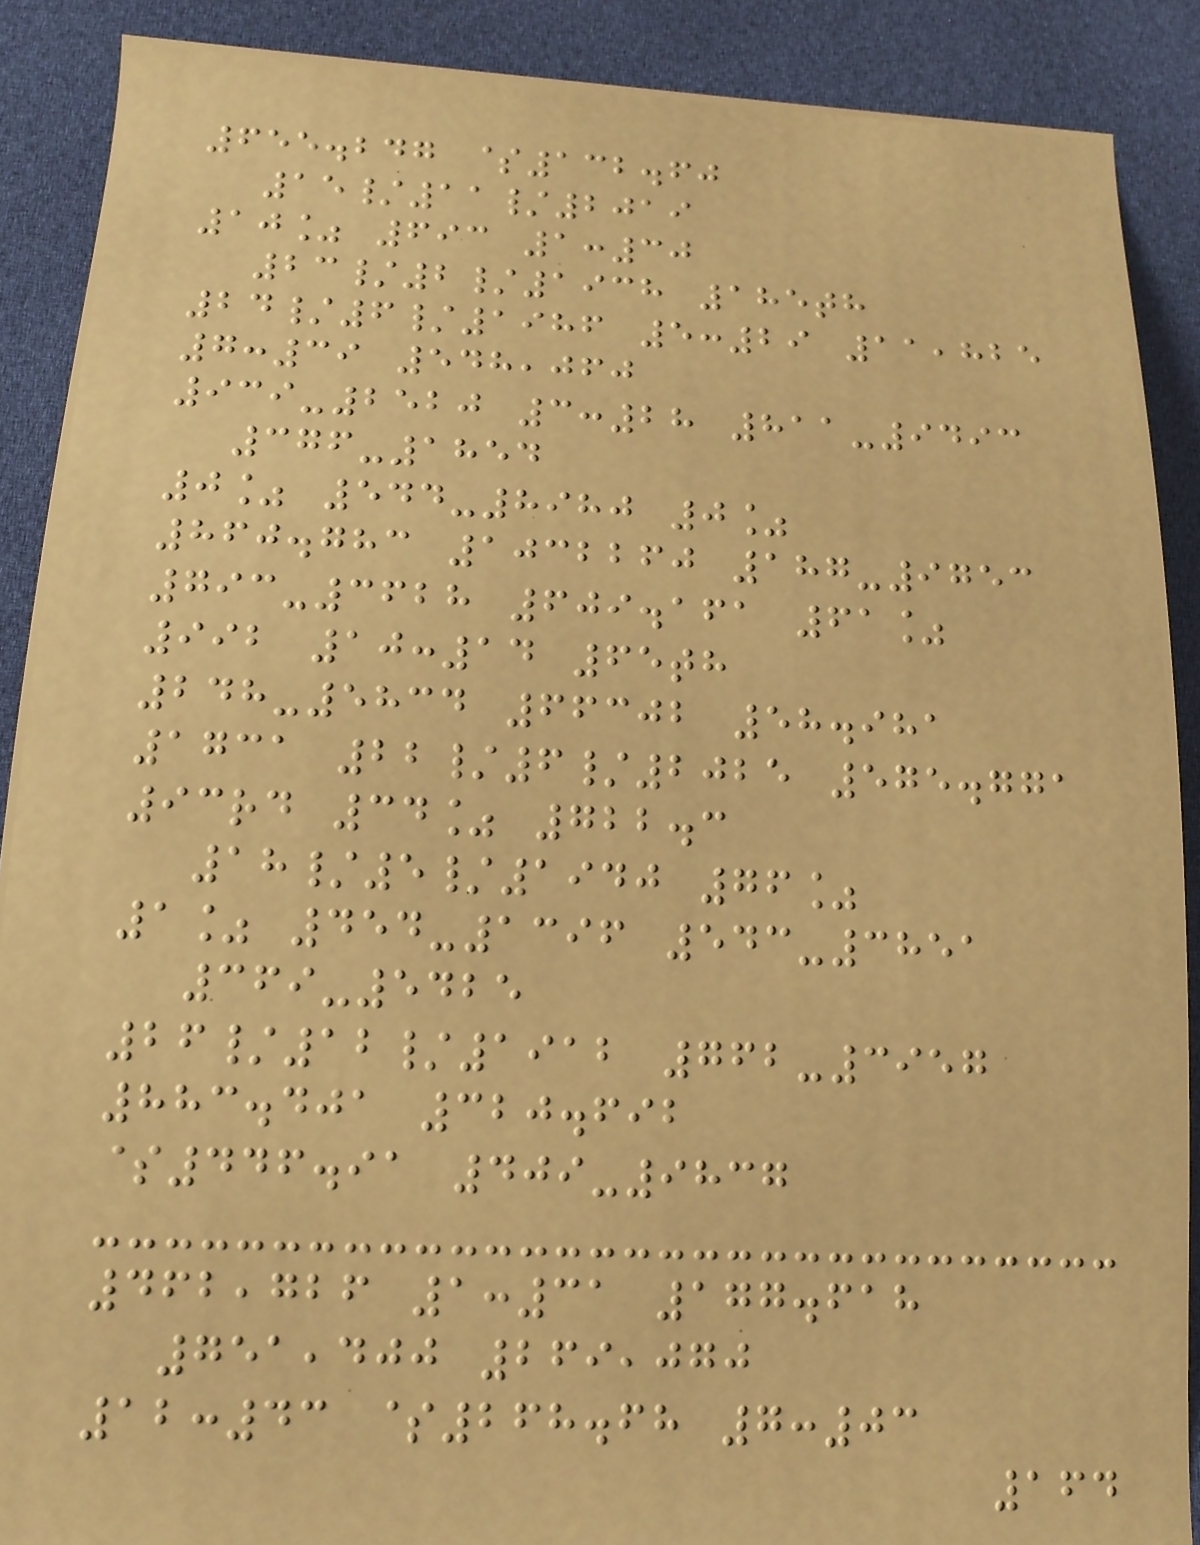655.247 $132.60
15/11/2019
10% 693 1:30
23/2/1938 185th
24/6/1986 5:29 11,825
7:39 548,060
939-2520 3:28 811-9493
376-1854
0% 544-8980 0%
860.783 1032260 187-9753
793-3628 609.161 61%
992 10:14 65th
248-5834 66302 58.981
1731 22/6/2025 575.771
93rd 34% 722.3
18/5/1940 76%
1% 454-1396 543-3851
369-5425
26/12/1912 762-3957
883.401 320.692
$446.91 409-9837
462,726 1:31 177.618
751,400 269,070
12:43 $268.68 7:03
164
